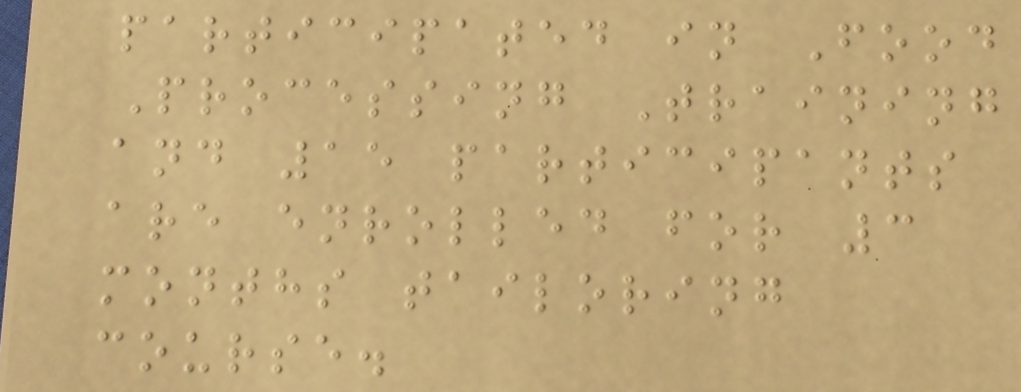participated in Food
Processing Training
and 15 participants
are enrolled for 3
months tailoring
course.
